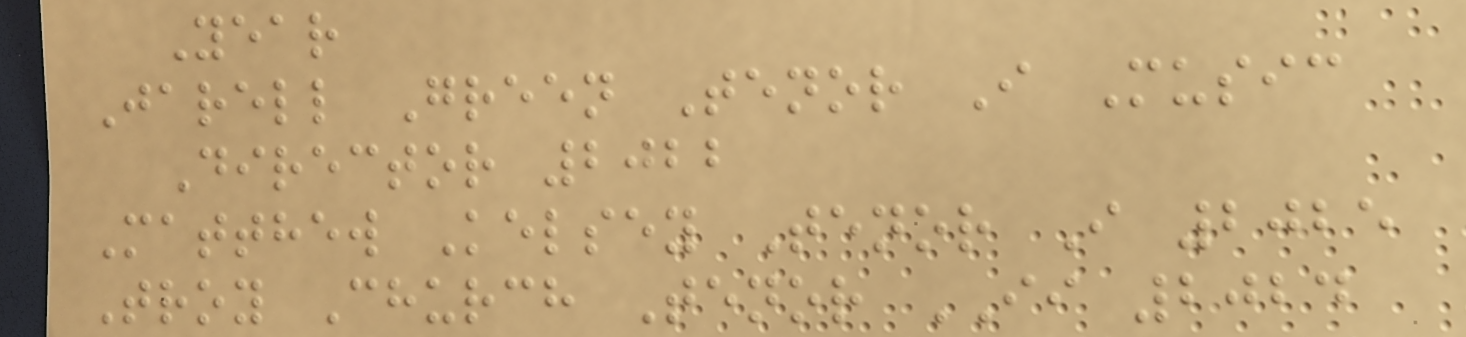Year
Jarell Green Tenor I Music
Director 2022
Matthew Kelsey Tenor I 2025
Troy Church Tenor II 2024
